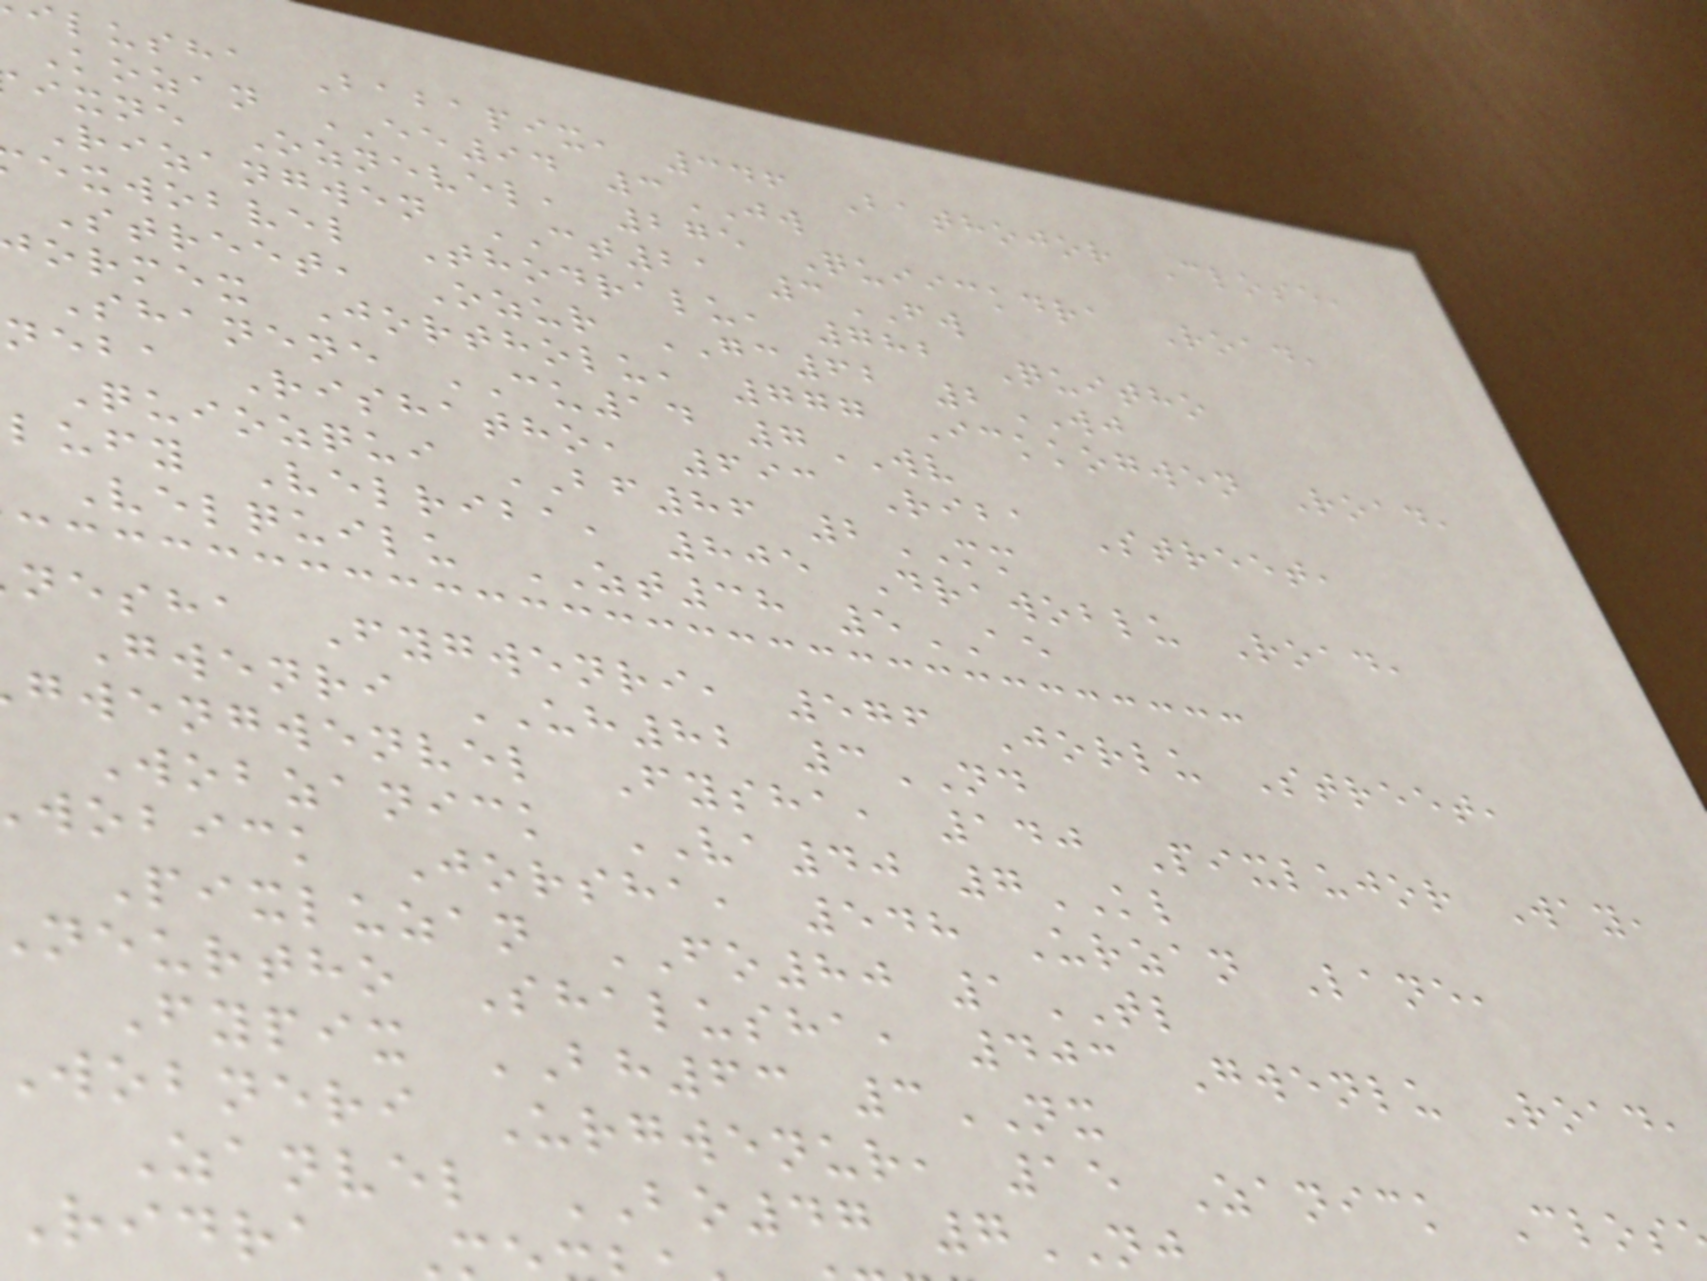lusha Babapix, 346 Bathojor Close,
Kozan EE94 3JW
ixne Oznevel, 275 Quiickdra Road,
Rizangwen CT21 3FW
exwobvel Thodralu, 782 Quitho
Street, Ozur GC62 2WJ
ormex Jortholu, 777 Ickkogwen Road,
Shanene CU14 7WV
neba Rishatho, 693 Riba Street,
Quiozqui BF86 2MM
lufy Velriba, 805 Drawoblu Road,
Velquilu ZT38 5AE
nesha Fygwenri, 576 Jorlu Street,
Gwenri UH82 3ND
gwengwenvel Fysha, 140 Pixlujor Way,
Wobzanick VA40 7KL
wobick Jorsha, 548 Urzan Lane,
Pixluzan FO80 1TL
neurtho Shalusha, 403 Gwenlu Road,
Fypix BH63 3NX
wobneri Urgwenur, 15 Zanick Clos
Zanvel BO47 7NJ
